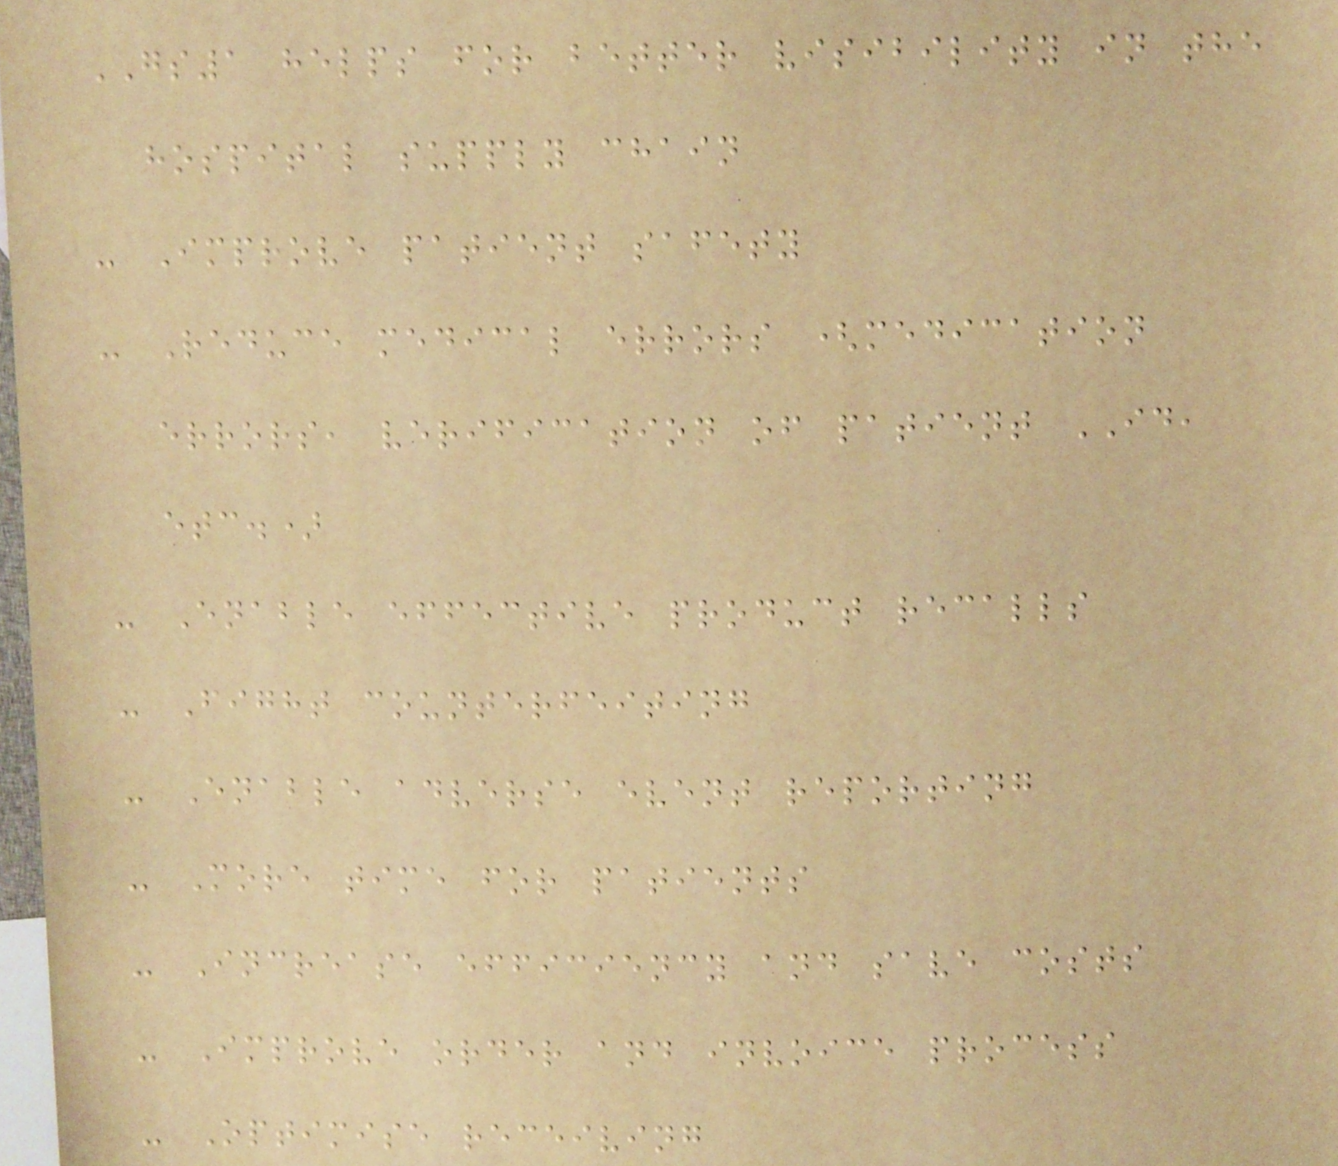GS1 helps for better visibility in the
hospital supply chain
- Improve patient safety
- Reduce medical errors (medication
errors, verification of patient ID,
etc.)
- Enable effective product recalls
- Fight counterfeiting
- Enable adverse event reporting
- More time for patients
- Increase efficiency and save costs
- Improve order and invoice process
- Optimise receiving
